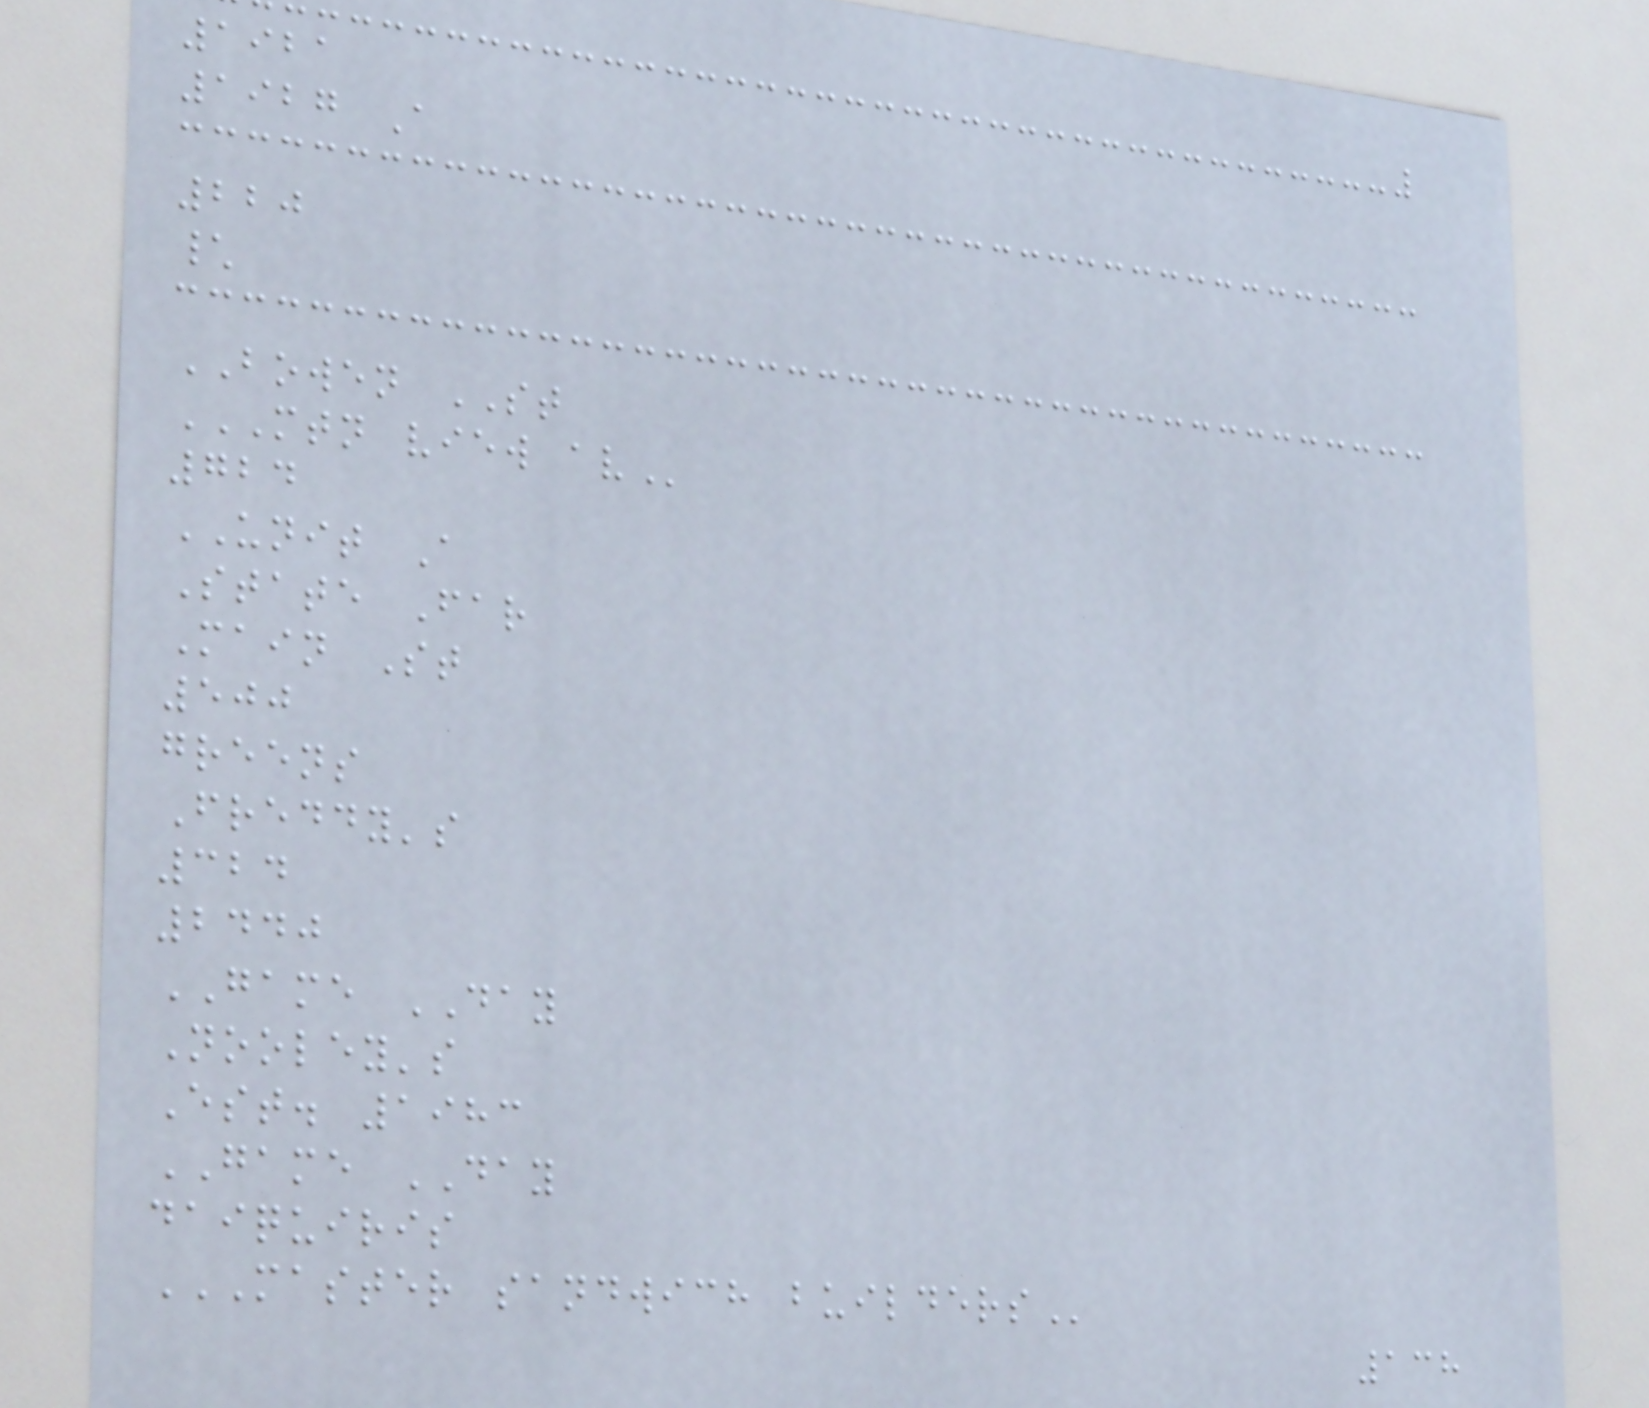1921
1927 A
220
\
BOWEN ST
MTN VIEW AV
724
UNIT A
State Far
Main St
500
greens
Freddy's
324
2440
GAME DAY
Nooley's
Est. 1983
GAME DAY
daiquiris
MASTER SANDWICH BUILDERS
138
